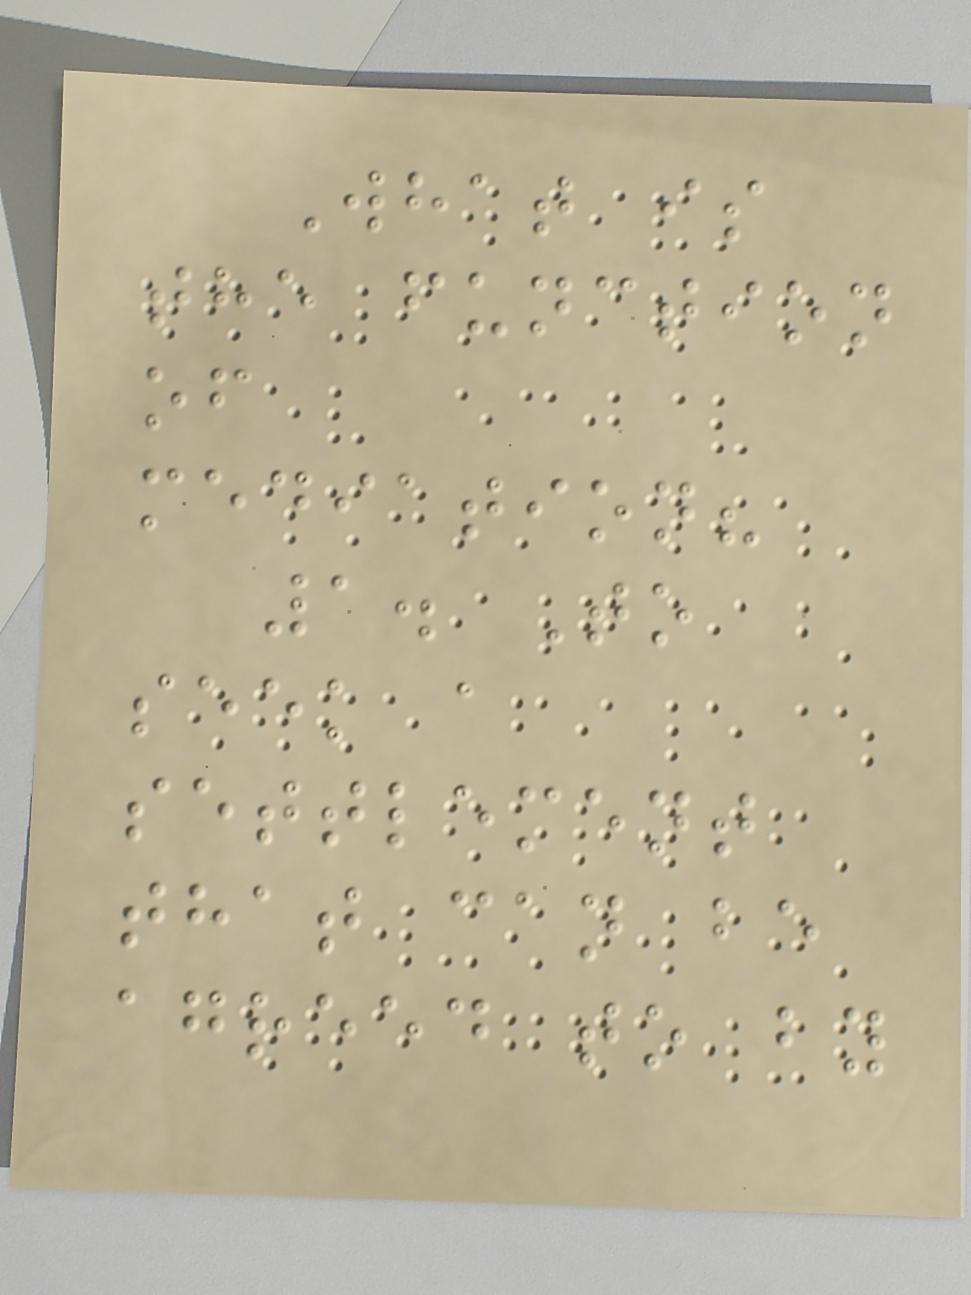What is
the function
of
mediation?
1. To
seek a
settlement
that can be
agreed to by
